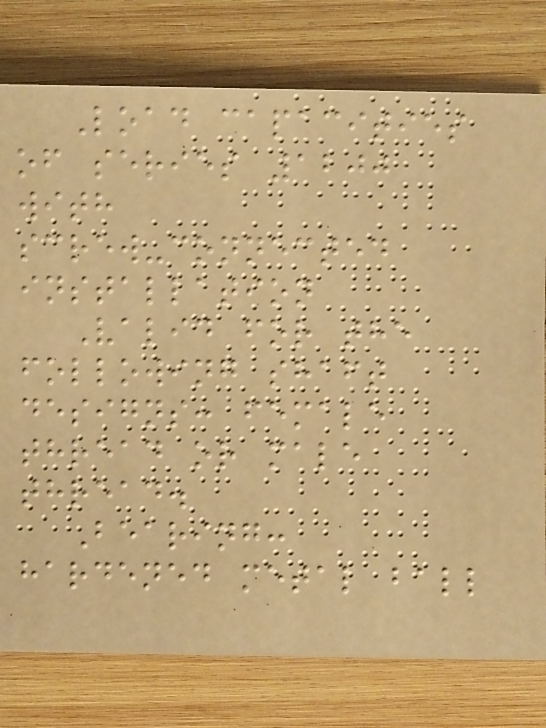Load capacities
of series 1200
with
screw-connected
installation
Valid for the
following shaft
designs: female
thread or male
thread.
Bearing:
hardened metal ball
